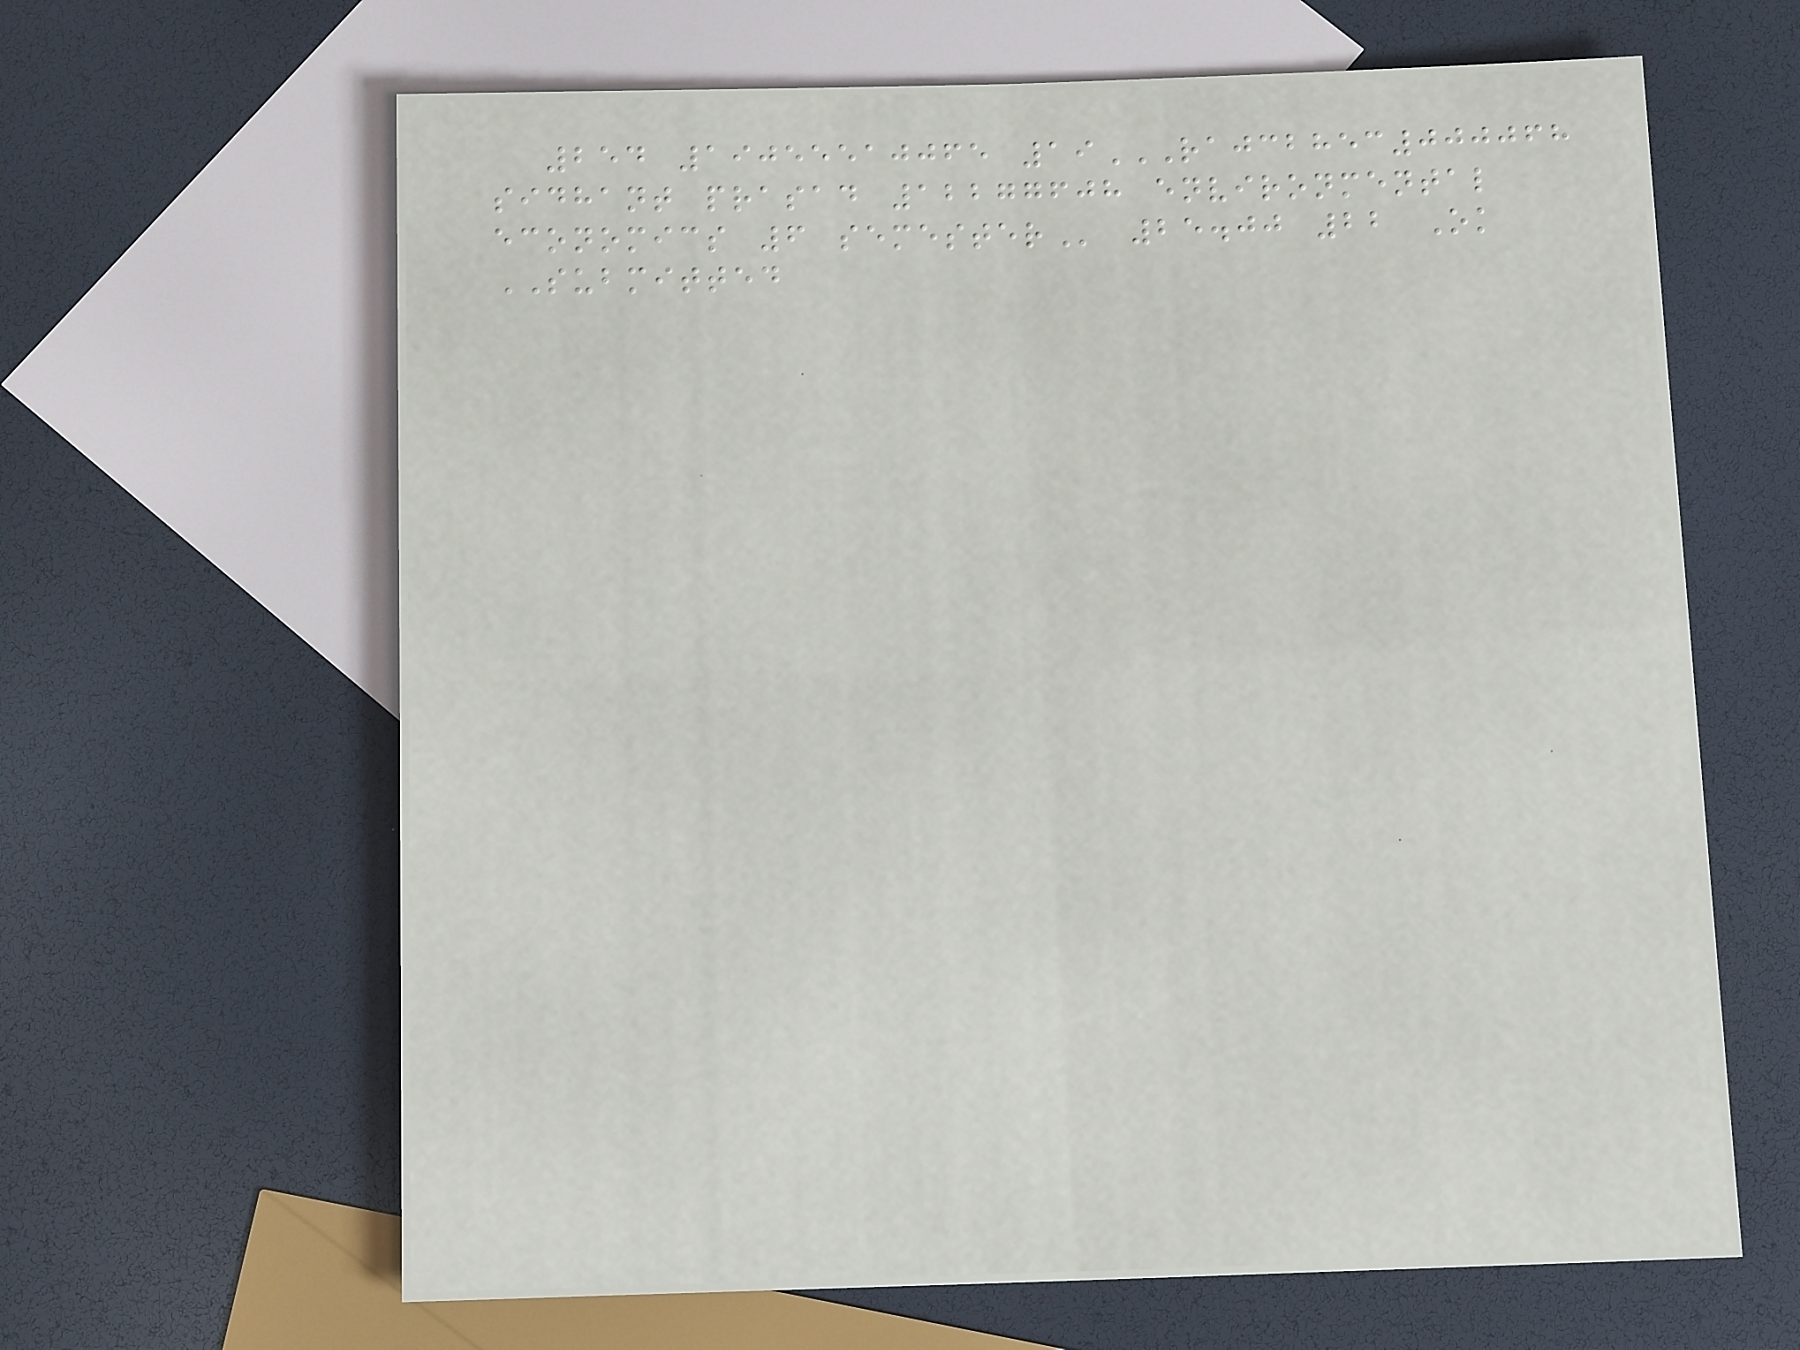254 19055510065 19RAJCBHEC000068
SIDHANT PRASAD 12277608 ENVIRONMENTAL
ECONOMICS 6 SEMESTER 25.00 22 Ok
SUBMITTED
